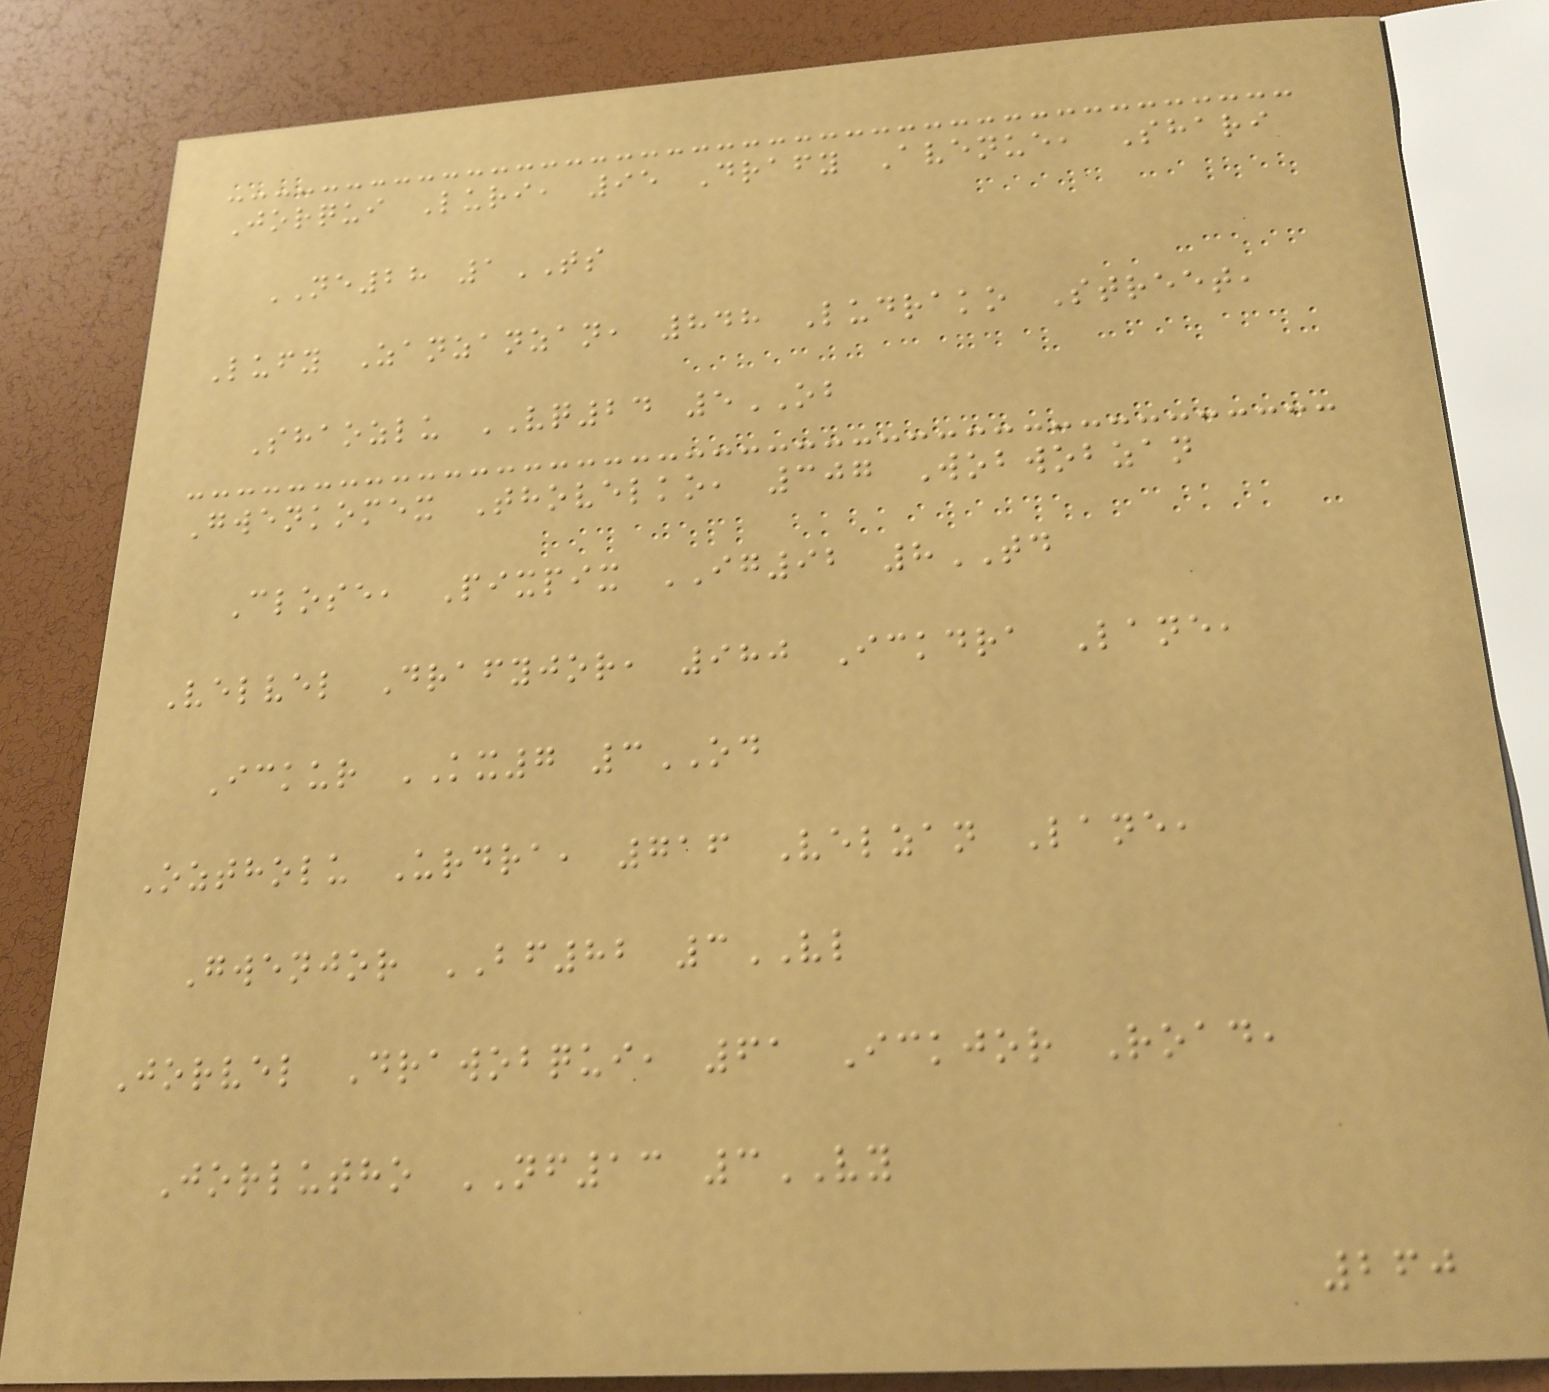Jorqui Luri, 95 Drafy Avenue, Shari
NE28 1TS
Lufy Zanzanzan, 848 Ludrako Street,
Shaozlu VQ24 5OB
Gwenkomex Thovelko, 307 Wobwobzan
Close, Pixpix IG92 8TD
Velvel Drafyjor, 980 Ickdra Lane,
Ickur KX7 3OD
Oztholu Urdra, 716 Velzan Lane,
Gwenjor BF82 3VL
Jorvel Drawobqui, 61 Ickjor Road,
Jorlutho NF13 3VY
260
